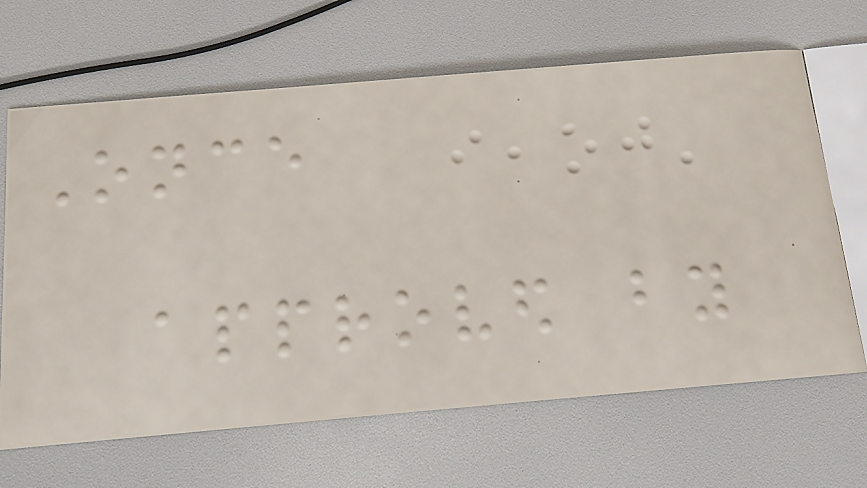Once
approved by
